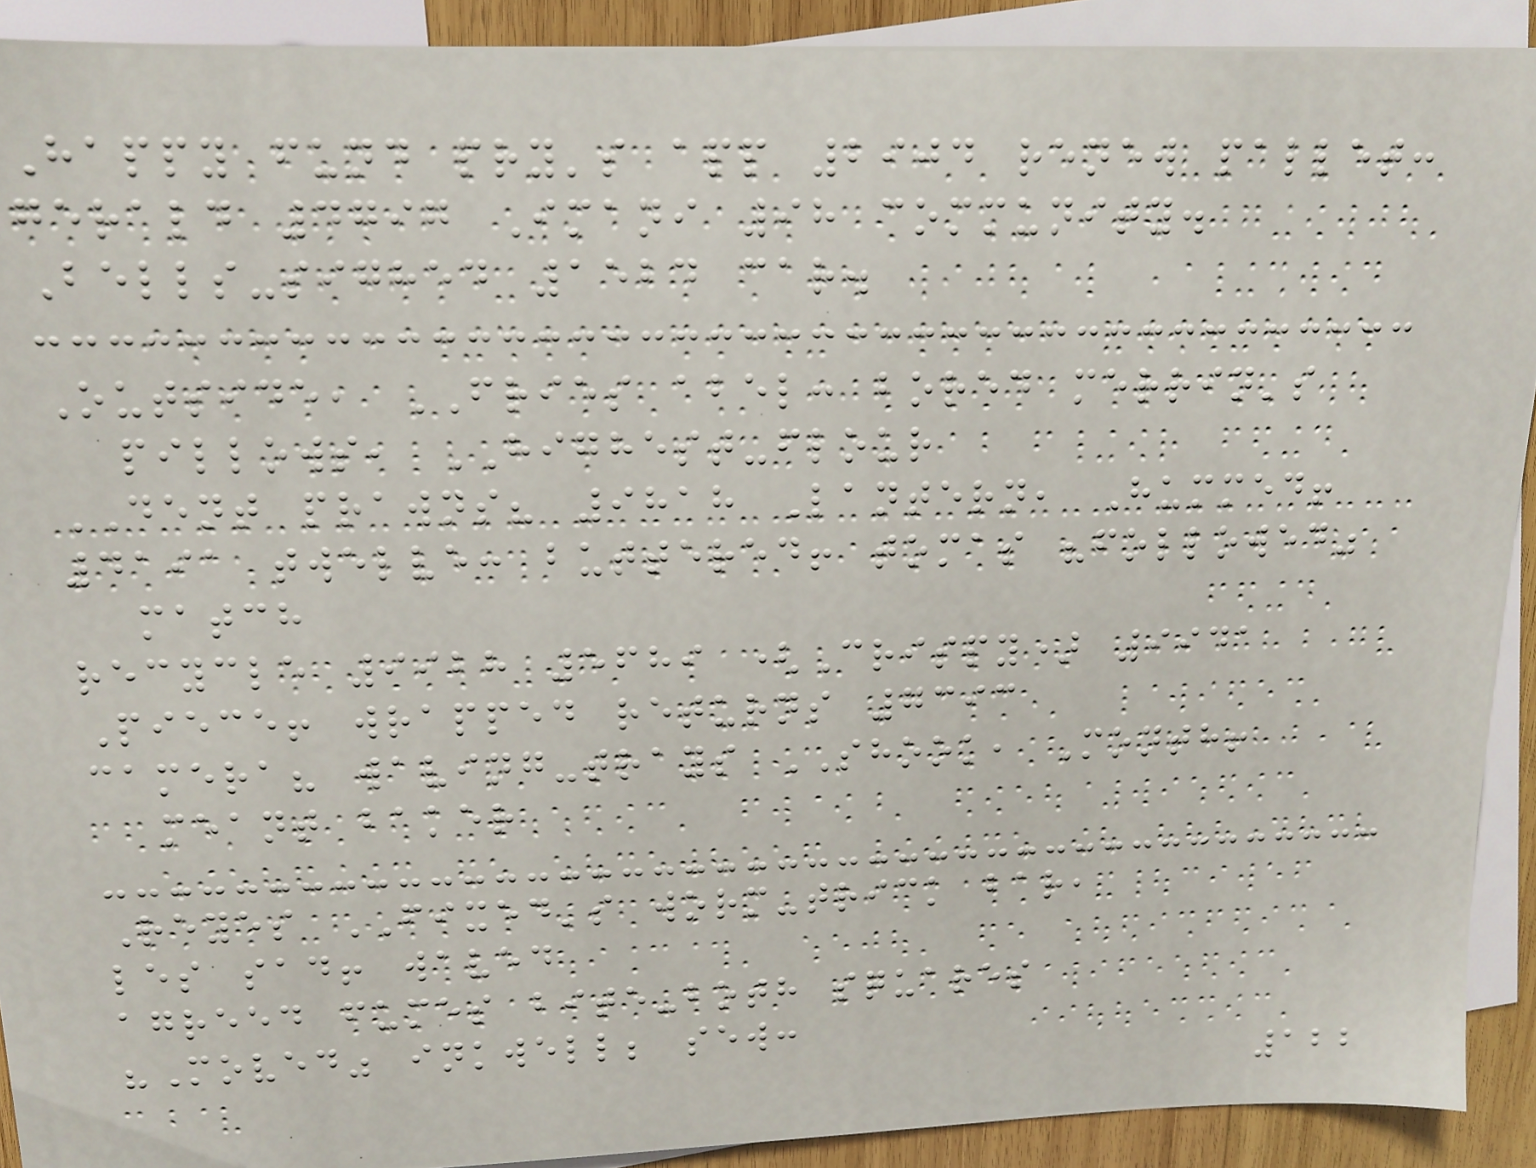Happy fund pry's app 2904 renew pallet:
gerald 4797 Imani 98 community.
Bells-sighed 1524 car.
Outside, FRIES abel: bored merrin's
pillows, HIGHEST-flour
DENT prawns? 9818 Lantern, Hummed!
4191 twelve: buttered! tomas "followed"
match
recycle 9928 5689 (Crispy) 9941
Piece! wrapped returns 7393
camera? waving-trays SHOOK, Month!
meant baker
Reyes FIXED's worm-trick bar,
les sad! waved
agreed fumes bite-both squares
"Moved" inkwell; sew:
122
